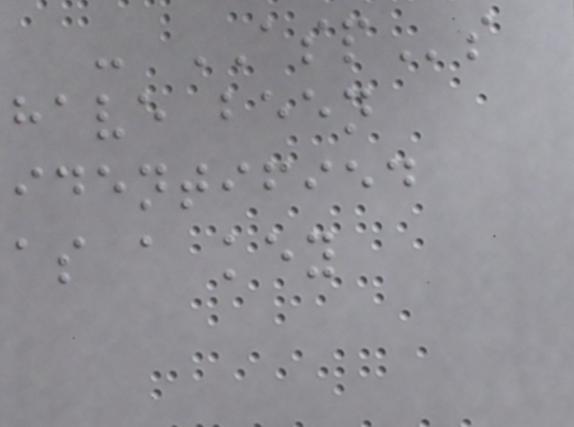- ASPs
have been
identified
as a key
